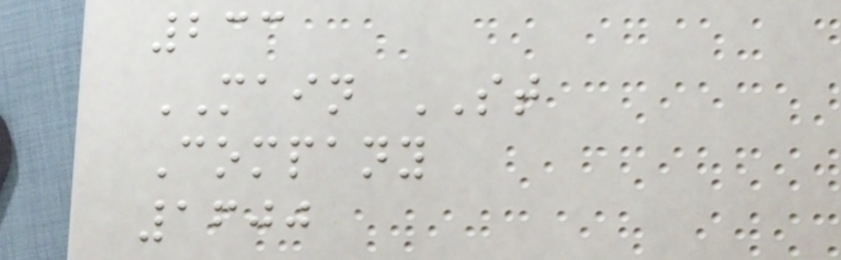233
MAIN ST
Company
1600
